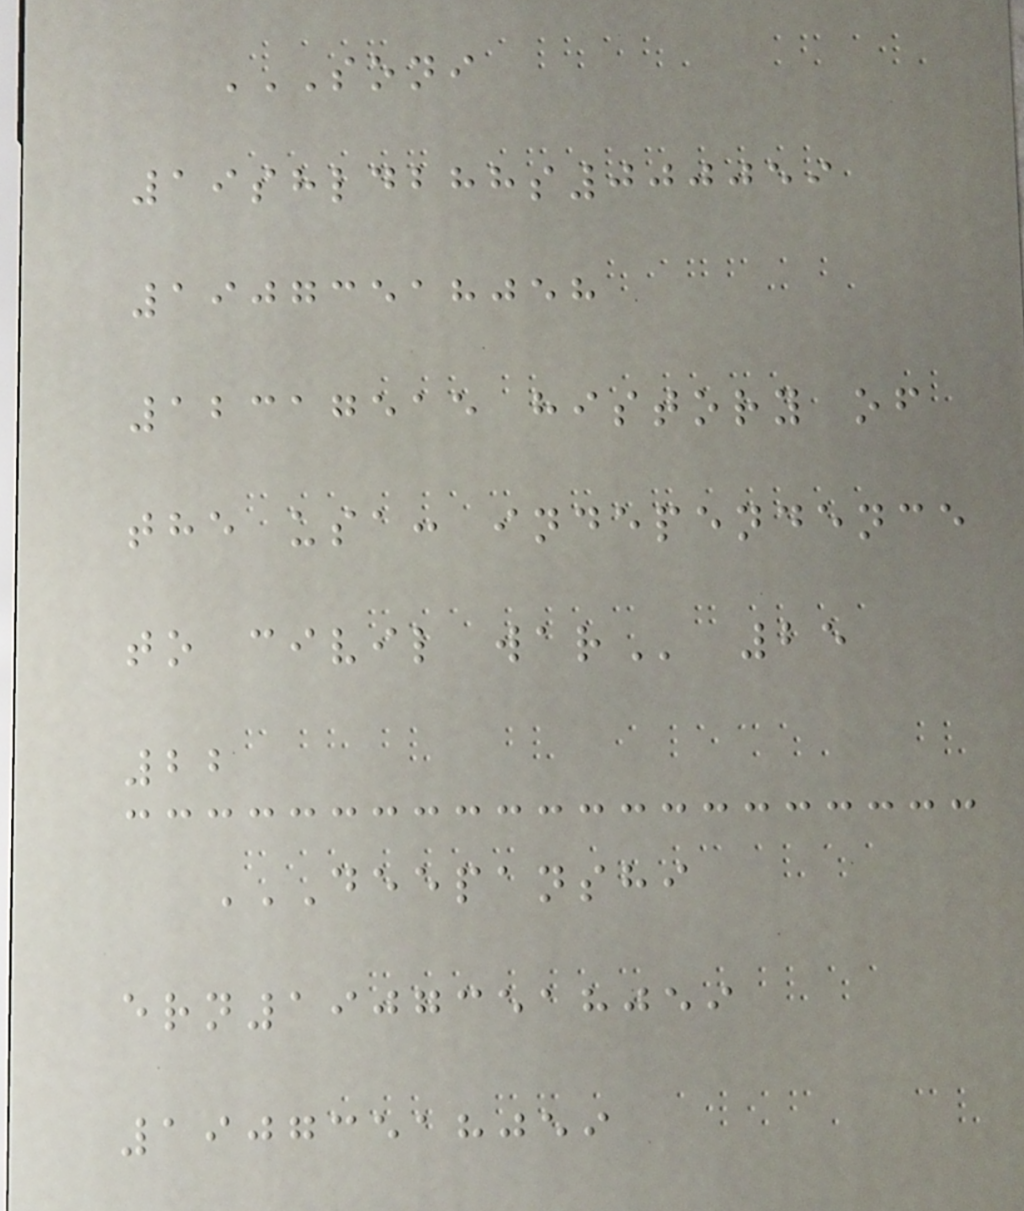SONI
19SHLDBHHS000059
19073518058
12317515 HISTORY OF
THE USA: INDEPENDENCE
TO CIVIL WAR 25
22
DEEPANSHI
ERN19073518059
19073518059
